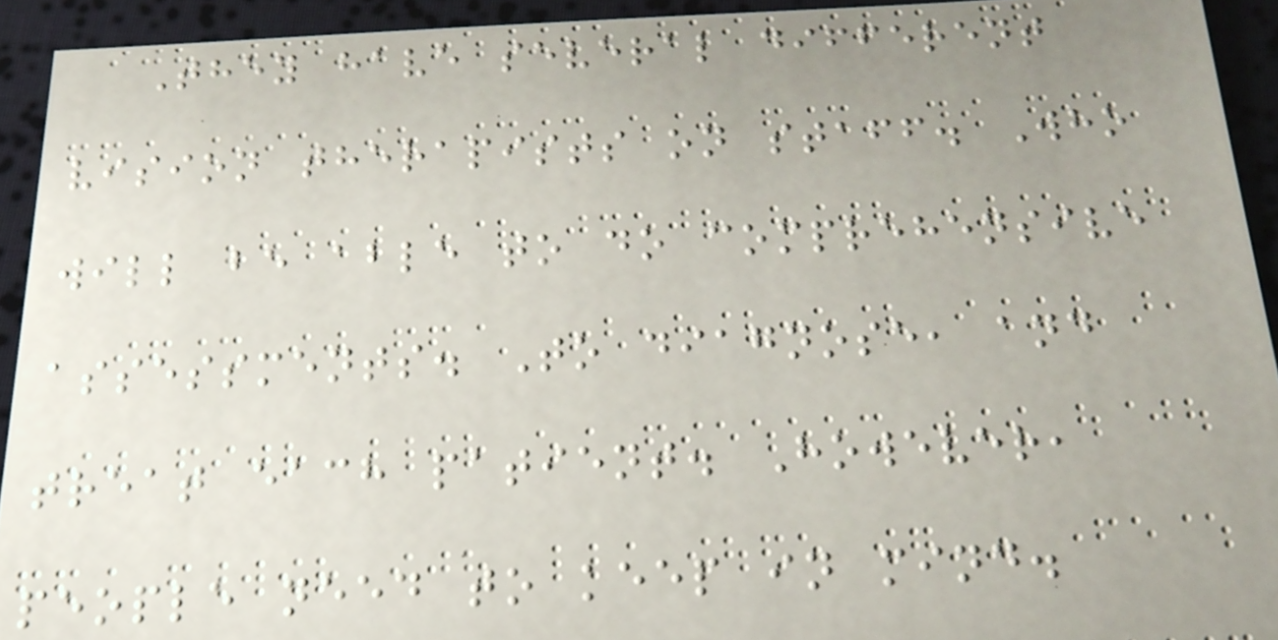They have several different
vision therapists on staff. Who
will be able to do comprehensive
assessments. To diagnose, and
treat each patient. However,
people need to keep in mind.
